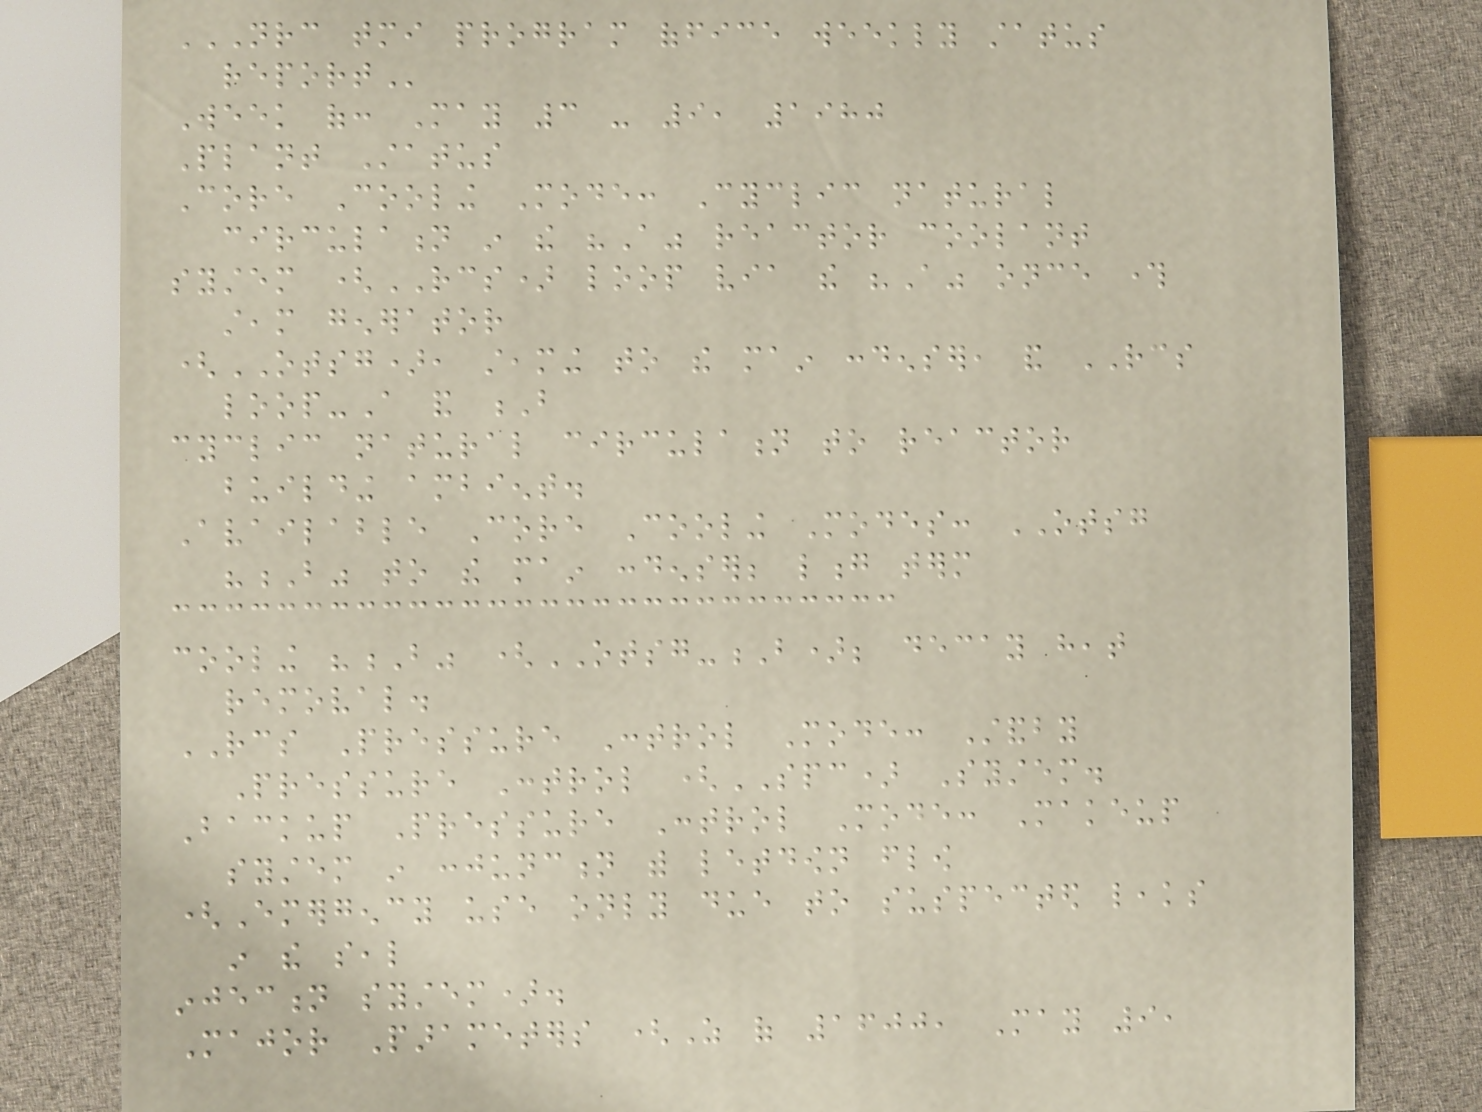NRC TMI PROGRAM OFFICE WEEKLY STATUS
REPORT
Week of: May 3 - 9, 1980
Plant Status
Core Cooling Mode: Cyclic natural
circulation in the "A" reactor coolant
system (RCS) loop via the "A" once through
steam generator
(OTSG), steaming to the main condenser, and RCS
loop-A and B
cyclic natural circulation to reactor
building ambient.
Available Core Cooling Modes: OTSG
"B" to the main condenser; long term
cooling "B" (OTSG-B); decay heat
removal.
RCS Pressure Control Mode: Standby
Pressure Control (SPC) System.
Backup Pressure Control Mode: Makeup
system in conjunction with letdown flow
(Emergency use only due to suspected leaks
in the seal
injection system).
Major Parameters (As of 1600, May 9,
